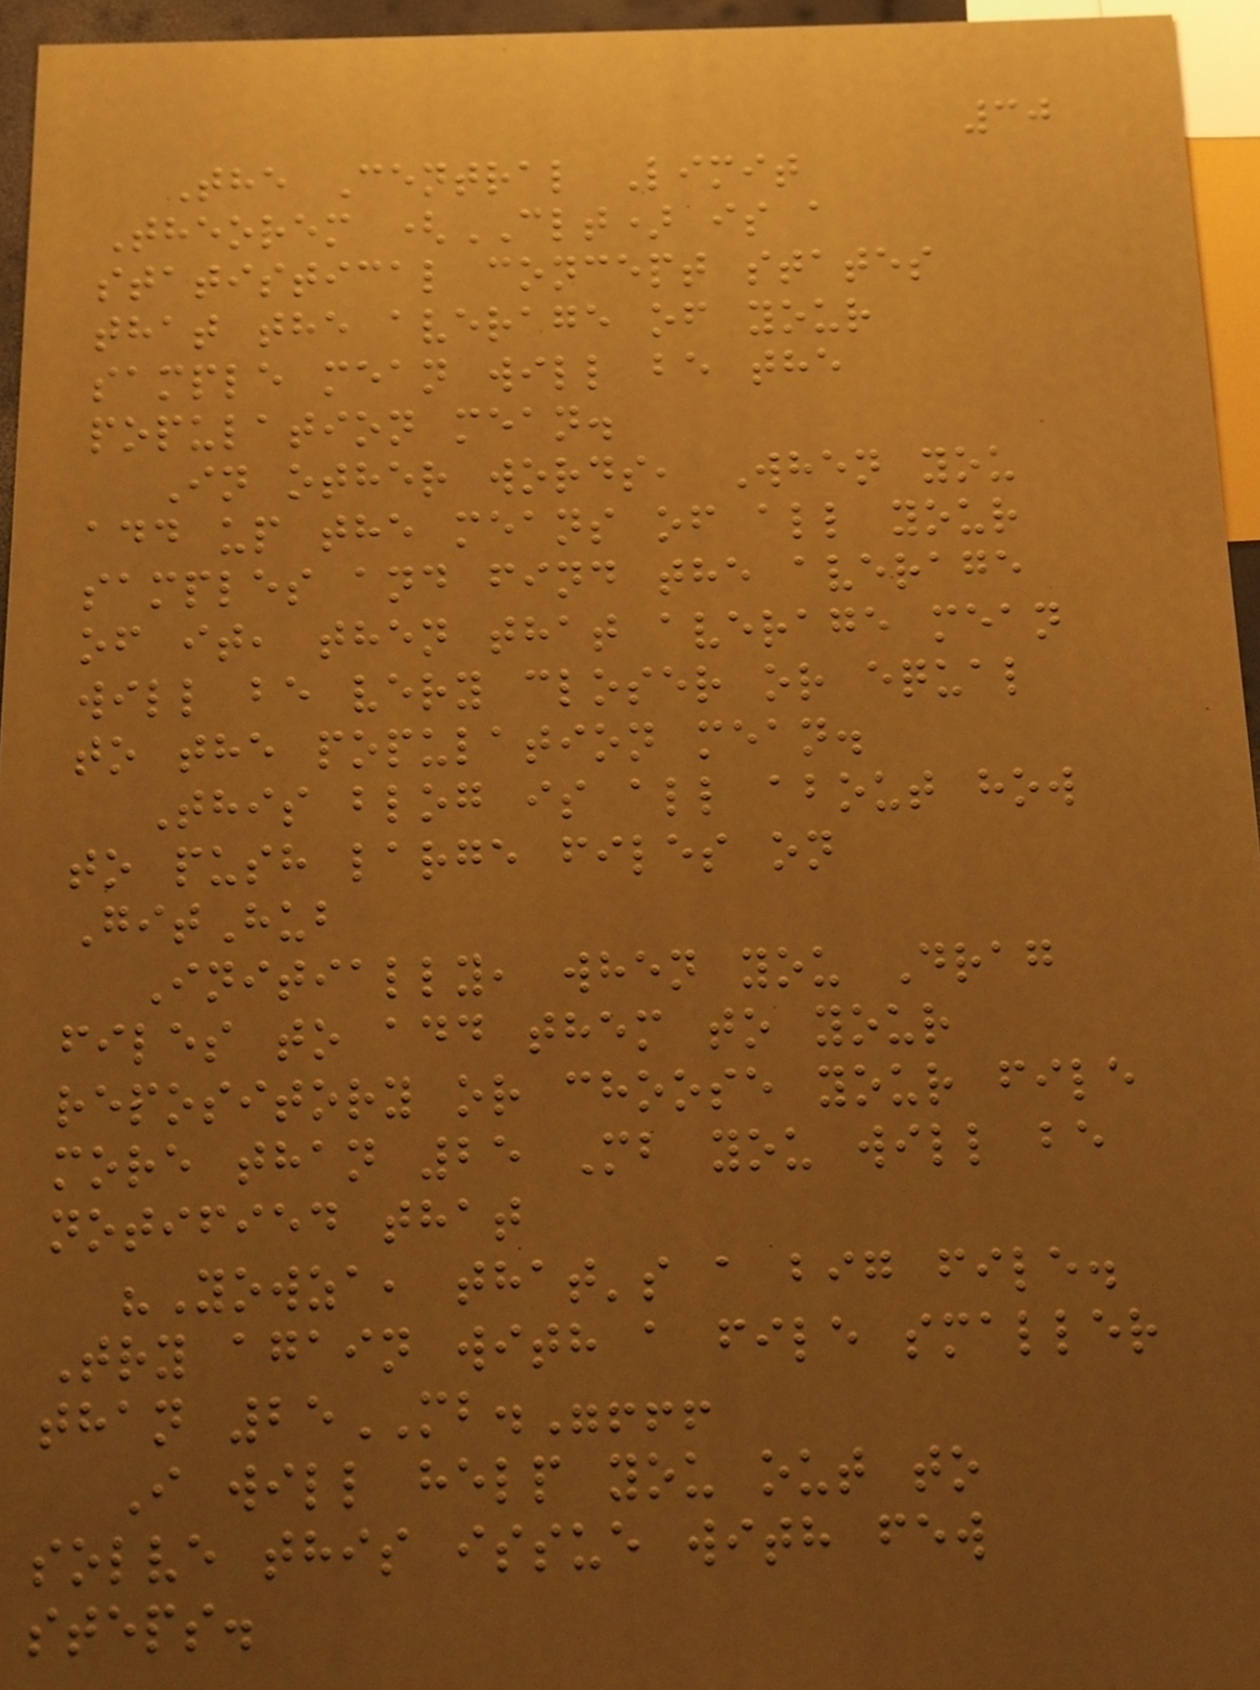30
The Central Limit
Theorem (CLT) is a
statistical concept states
that the average of your
sample mean will be the
population mean.
In other words, When you
add up the means of all your
samples and find the average
of it, then that average mean
will be very closer or equal
to the population mean.
This blog is all about how
to push large files on
GitHub
Initially, when you Drag
files to add them to your
repository or choose your file
more than 25 Mb you will be
notified that
"Yowza, that's a big file.
Try again with a file smaller
than 25MB."!!!
I will help you out to
solve this issue with few
steps.
